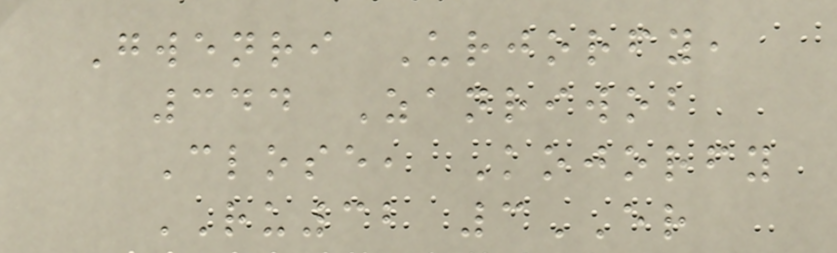Gwenri Urjorfy,
344 Zanriwob
Close, Kojorfy
RU32 3ER
